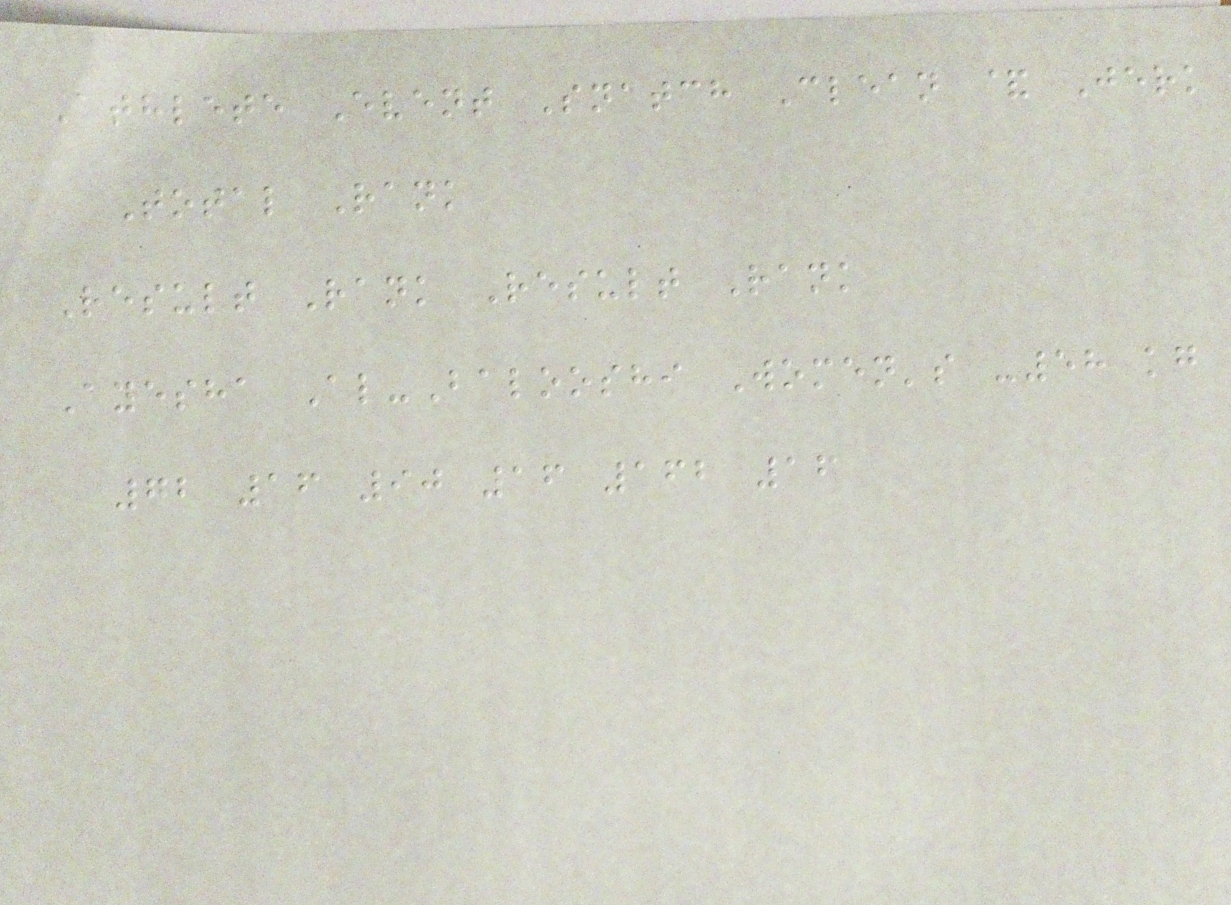Athlete Event Snatch Clean & Jerk
Total Rank
Result Rank Result Rank
Ayesha Al-Balooshi Women's -58 kg
72 16 90 16 162 16
